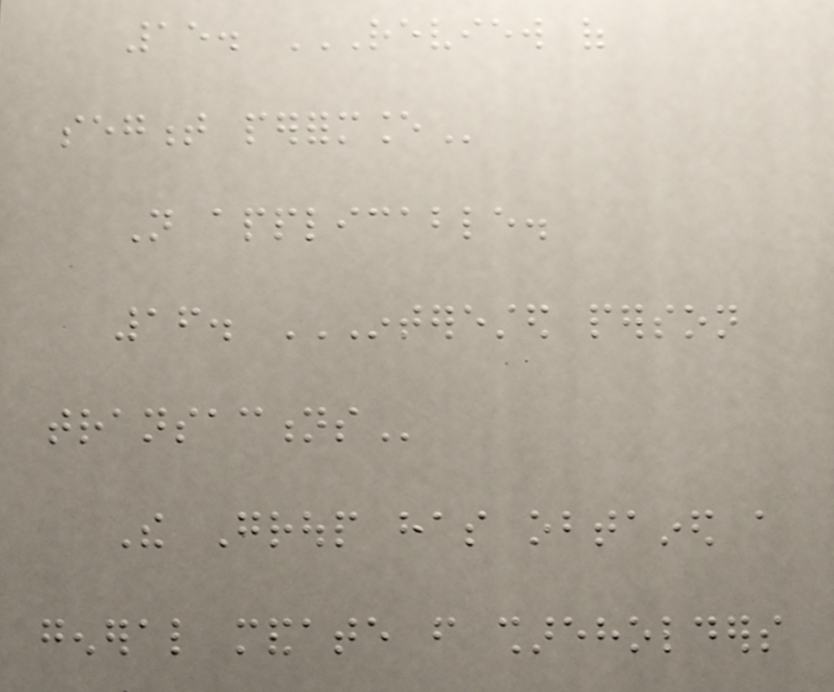15. REVIEW OF
SEGMENT PERFORMANCE
Not applicable.
16. INTERESTED PERSON
TRANSACTIONS
The Group has obtained a
general mandate from shareholders
